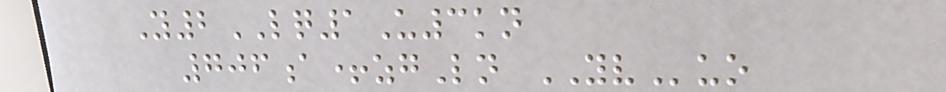Y2LQ1U3kn
706a+zgLn YVuo
